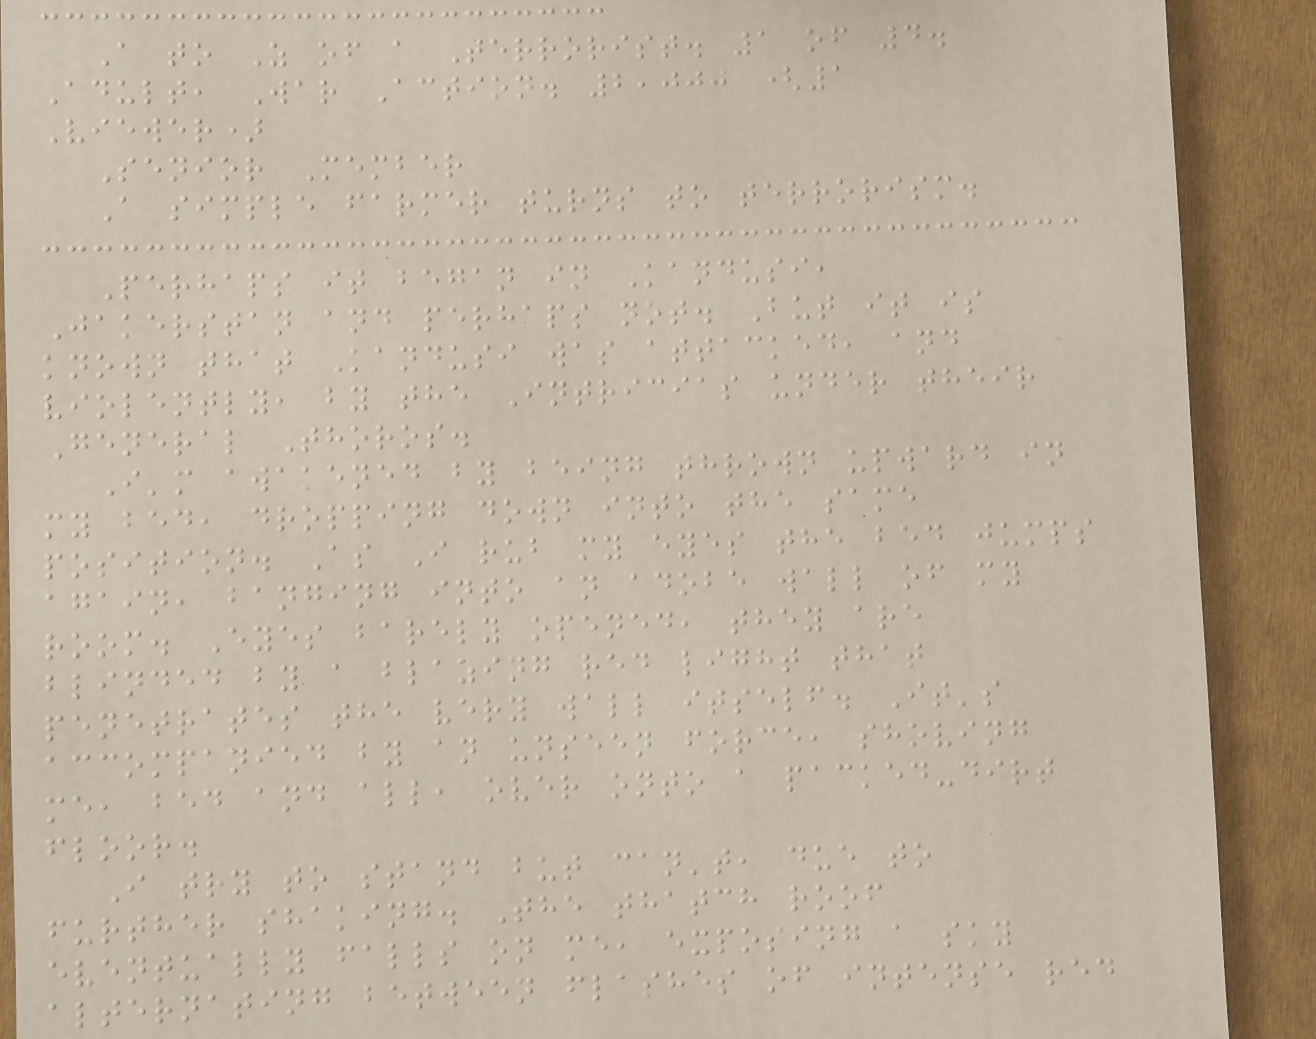A to Z of a Terrorist. 1 of 4.
Adult, War Action. 2,000 (1
Viewer)
Senior Member
A simple farmer turns to terrorism.
Perhaps it began in Kandusi,
Jakerstan and perhaps not. But it is
known that Kandusi was attacked, and
violently, by the Intricias under their
General Thoros.
I'm awakened by being thrown upward in
my bed, dropping down into the same
position. As I rub my eyes the bed jumps
again, banging into an adobe wall of my
room. Eyes barely opened, they are
blinded by a blazing red light that
penetrates the very wall itself. It's
accompanied by an unseen force, shoving
me, bed and all, over onto a packed-dirt
floor.
I try to stand but can't, due to
further shaking. The thatch roof
eventually falls on me, exposing a sky
alternating between flashes of intense red
